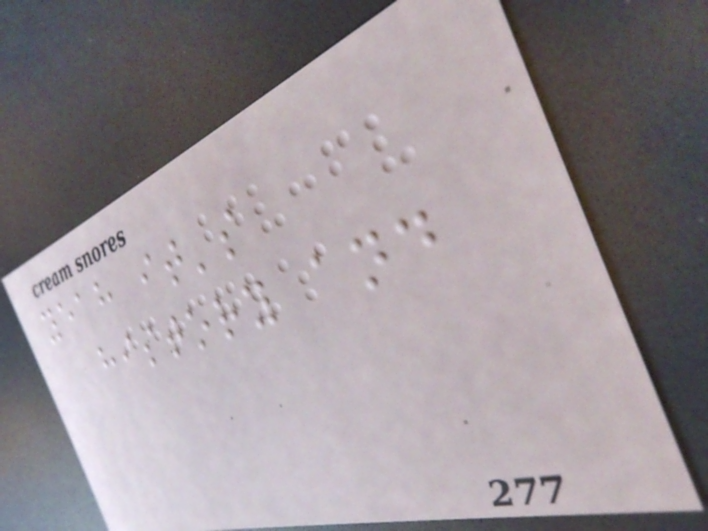yeah it's
history and
